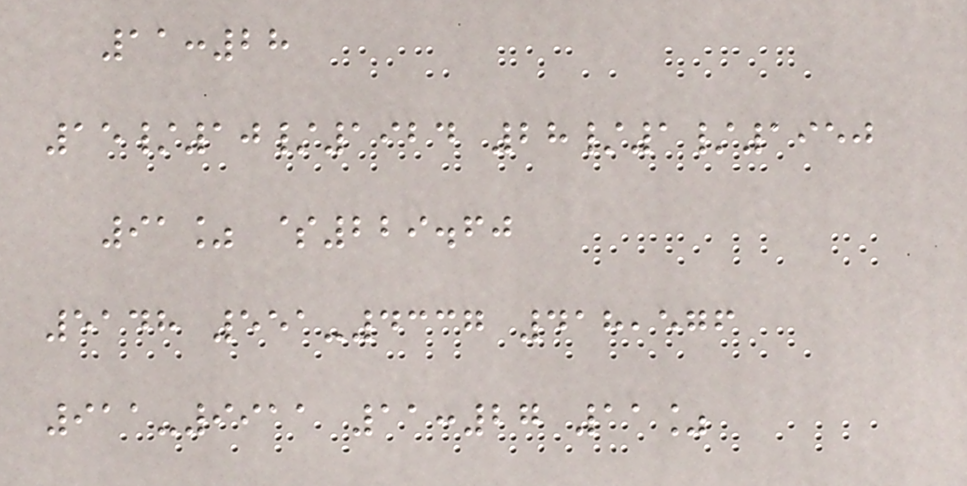11:28
15/10/1924 28/1/1950
91% $229.60
5148 551-4337 418,576
911-9911 11:27 11%
